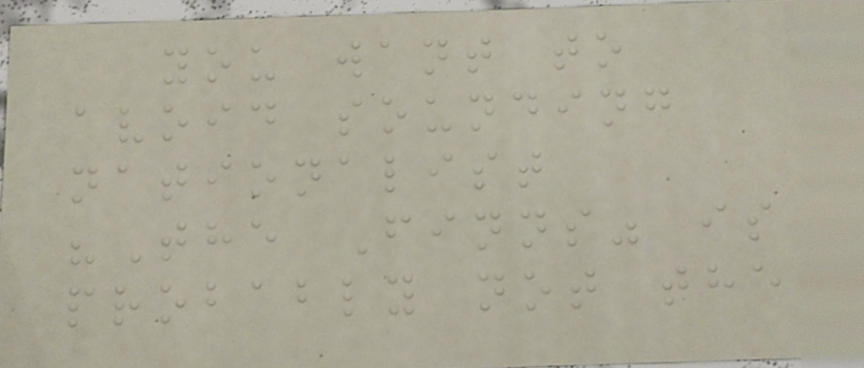you want to
avoid sounding
nationalist
"The Finns" is
probably not the
